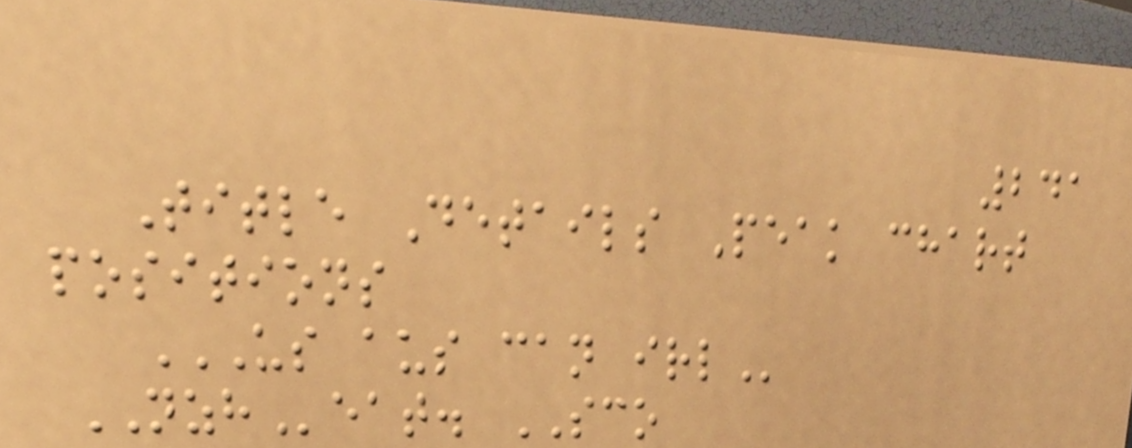241
Title Details Peak chart
positions
US AUS CAN IRL
NZHeat. SCO
